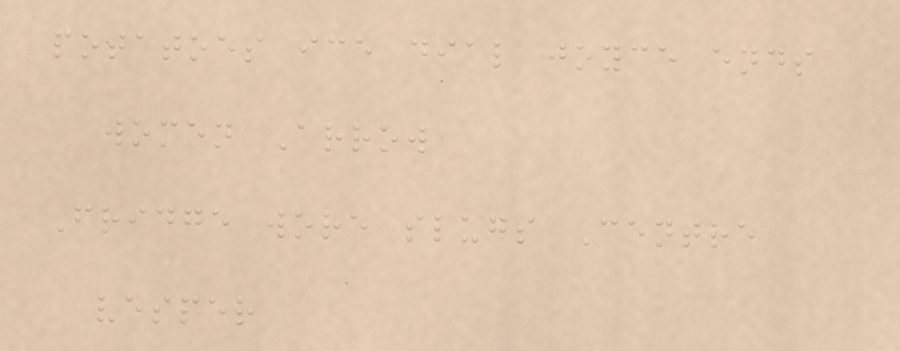potatoes ice dial joyce ends
women Arrow
Fridge wore slugs Centre
vesper
